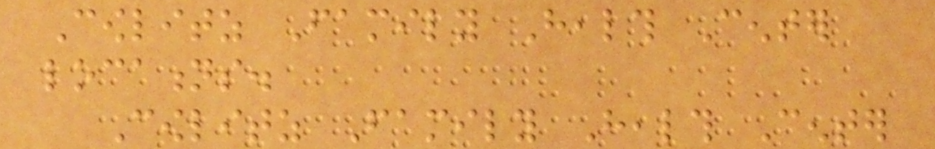Cowlitz Family Health Center
locations.
Cowlitz Family Health Center
